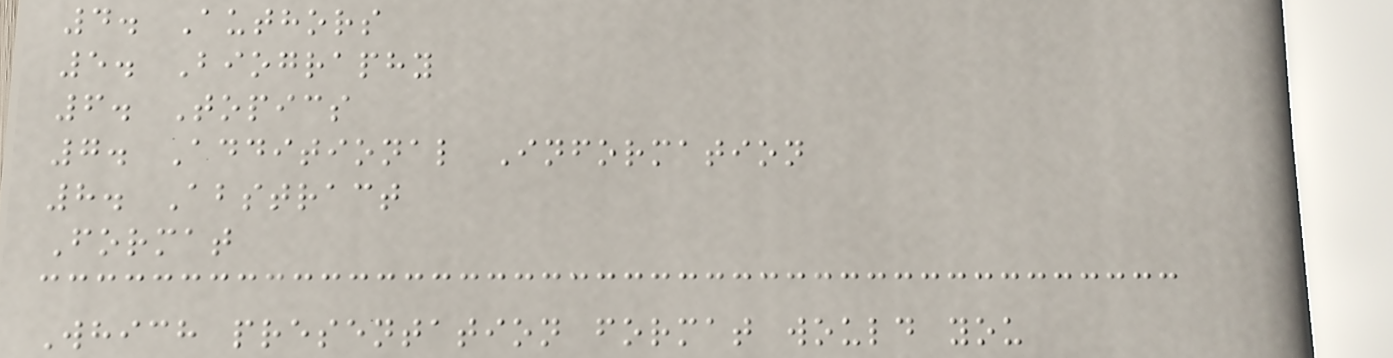4. Authors
5. Biography
6. Topics
7. Additional Information
8. Abstract
Format
Which presentation format would you
